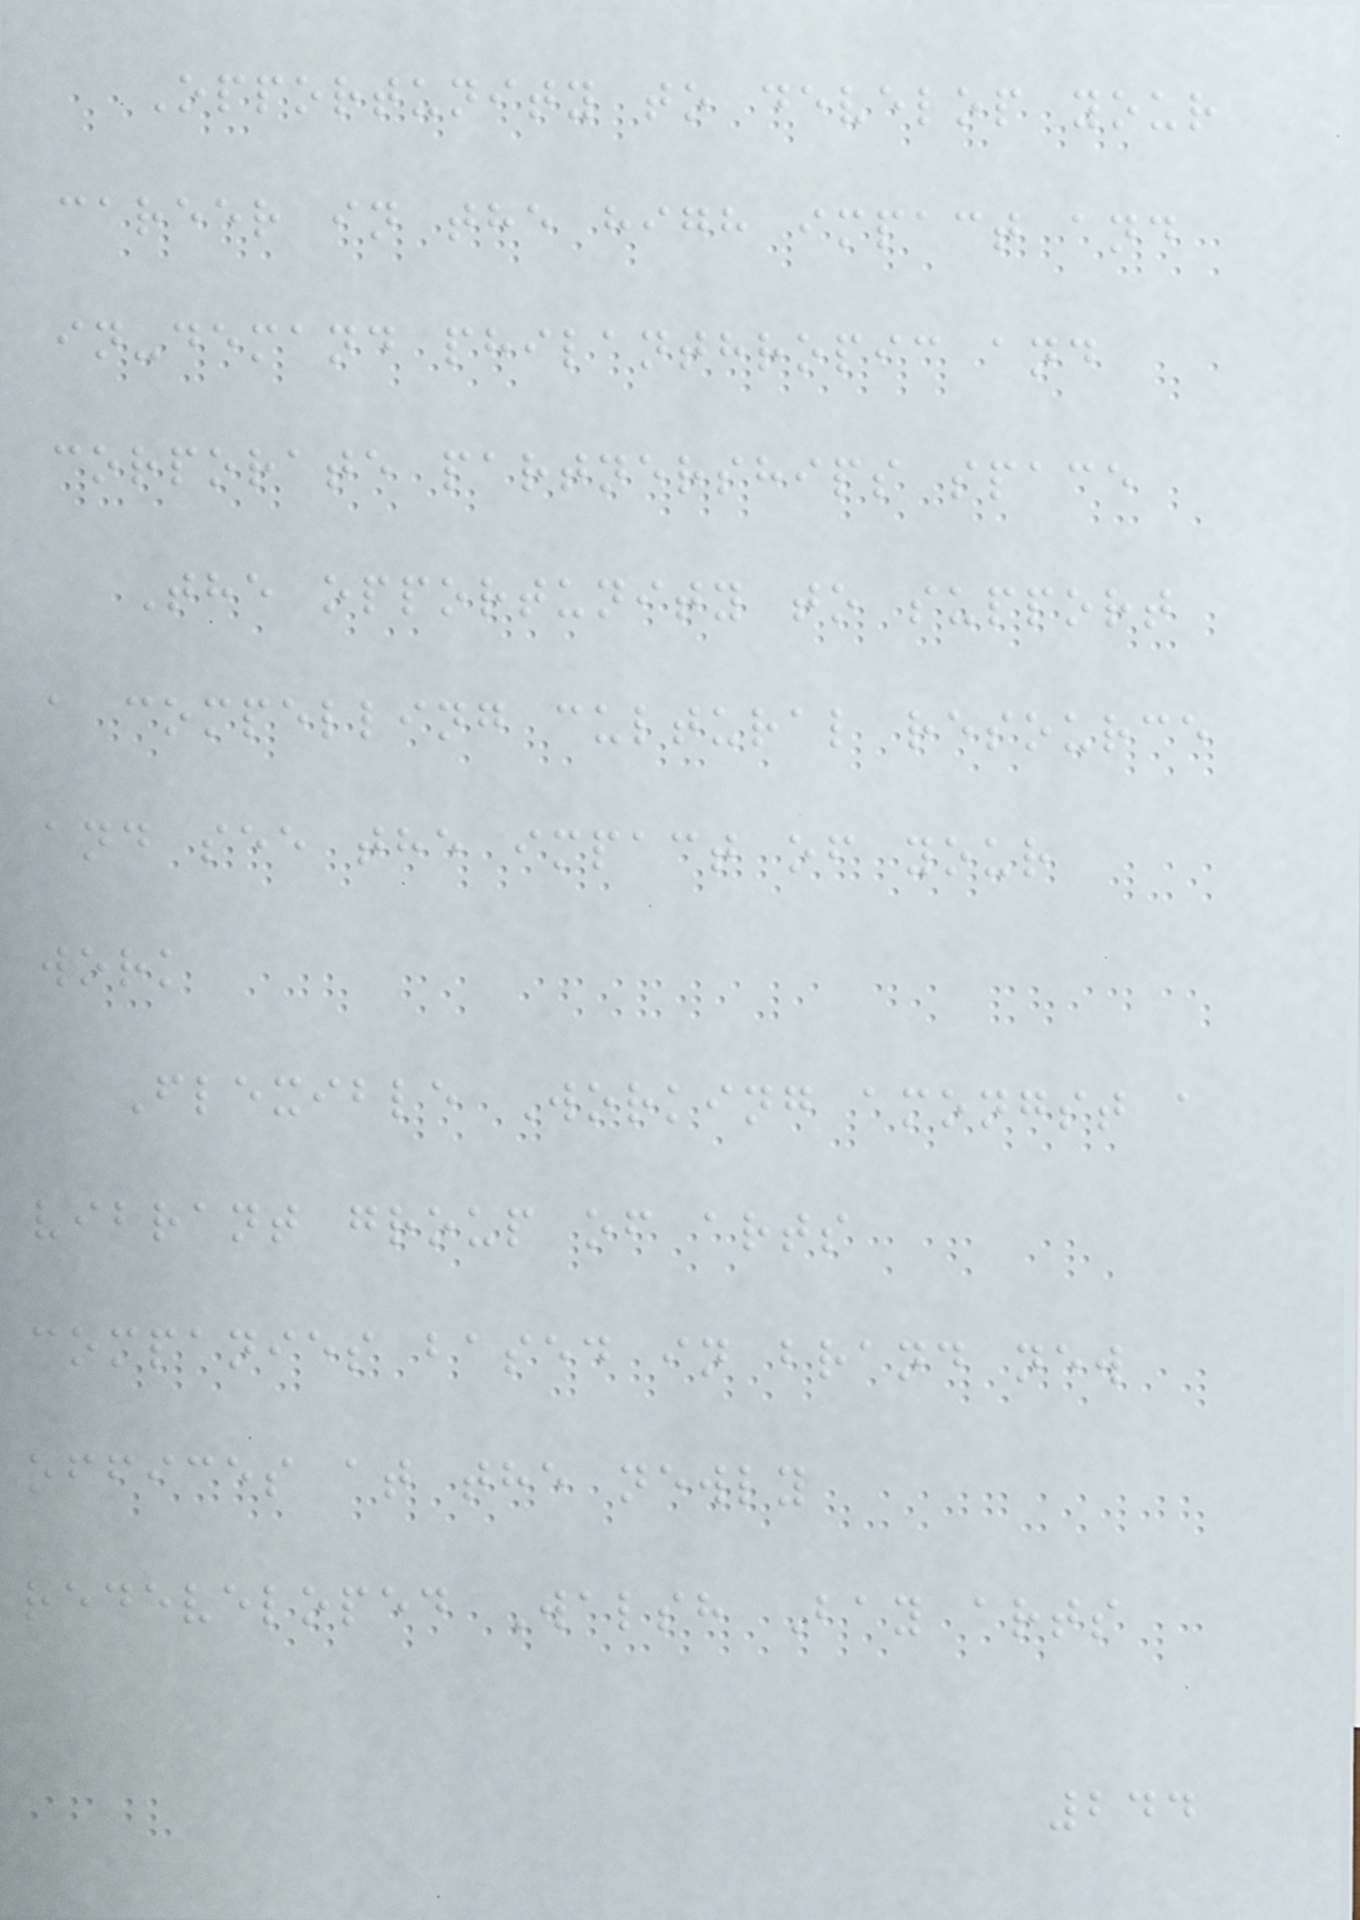Opportunity to develop your
career in the high impact and
in-demand philanthropic and
corporate partnerships space
The opportunity to support
a compelling cultural resource
and see the impact of your
work
Flexible Working amongst a
vibrant group of arts
companies based in brand new
offices at the newly
redeveloped Walsh Bay arts
244
